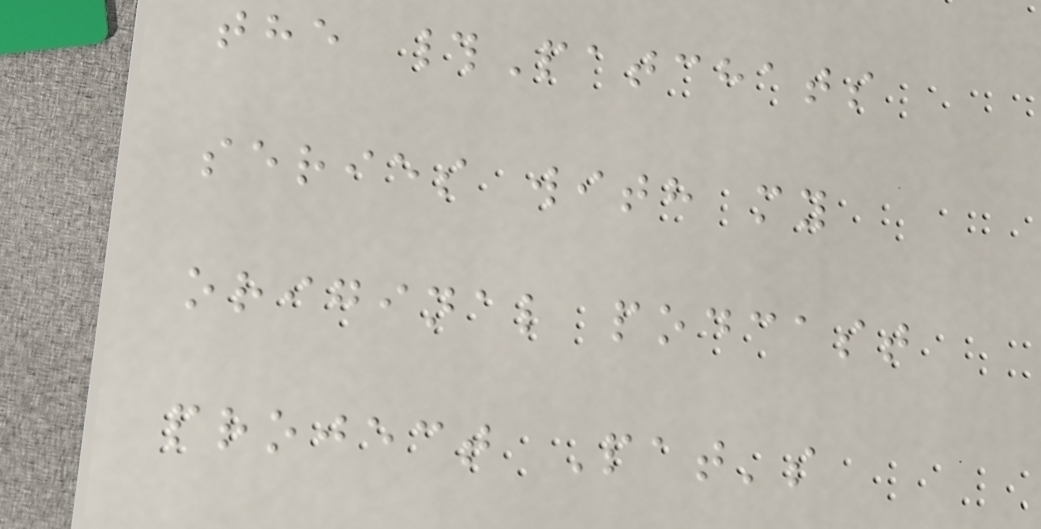the #Patchats
series with my
original podcast
project Pat's
